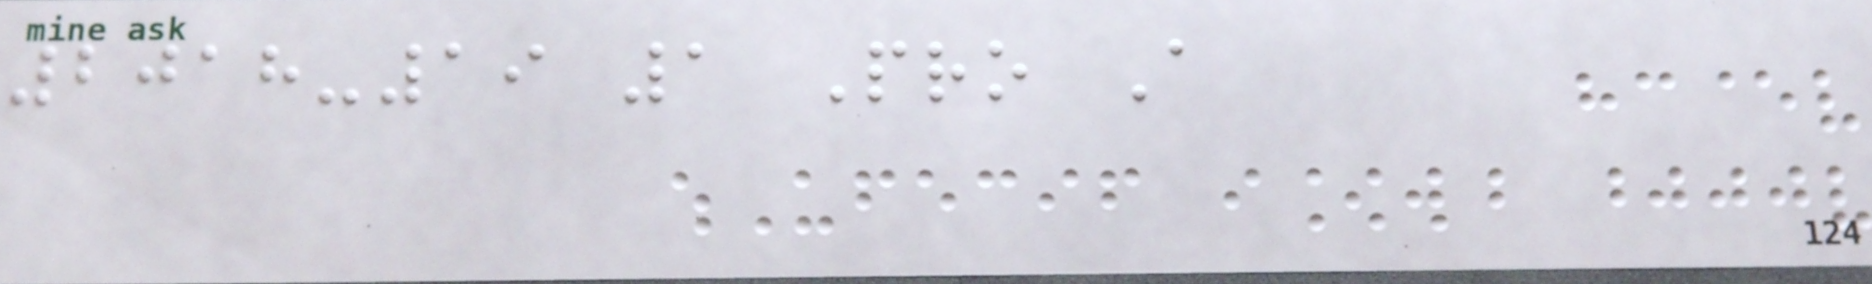2018-19 1 Pro A
